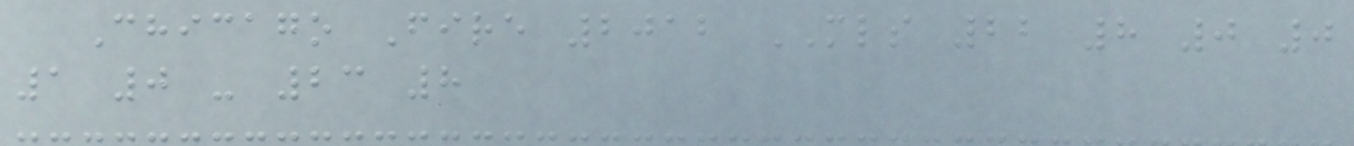Chicago Fire 2012 MLS 22 8 0 0
1 0 - 23 8
